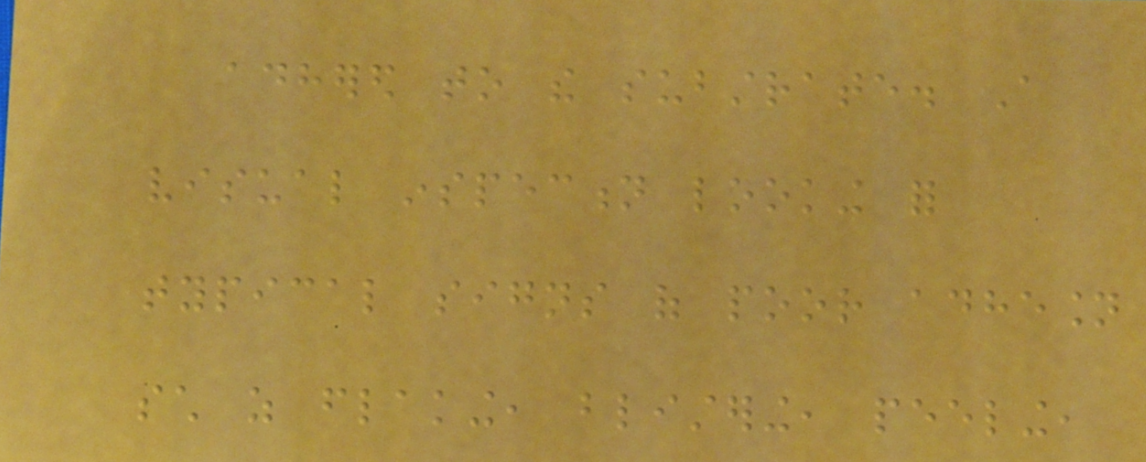adhered to the substrate. A
visual inspection looking for
typical signs of poor adhesion
such as flaking, blistering, peeling,
